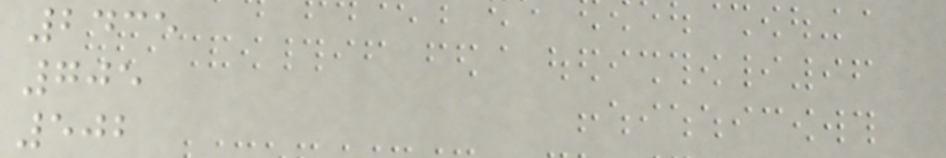2435
705
502
